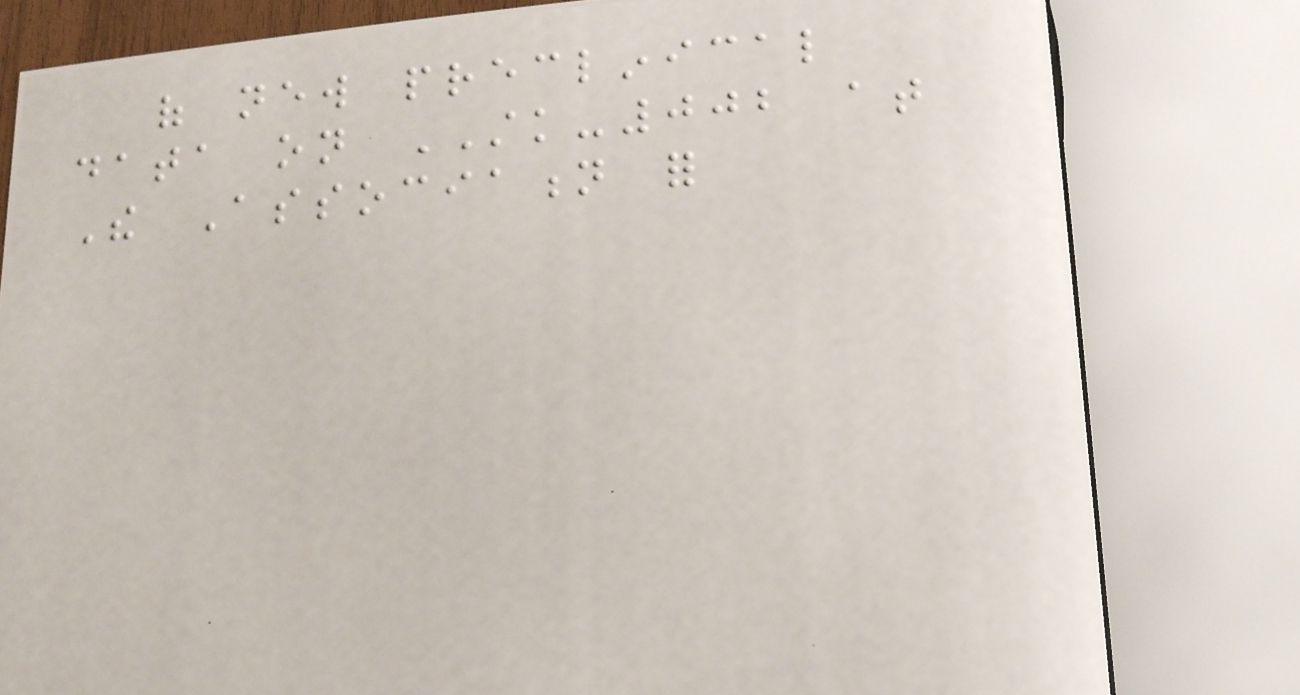of new preclinical
data on STK-002 at
The Association for
